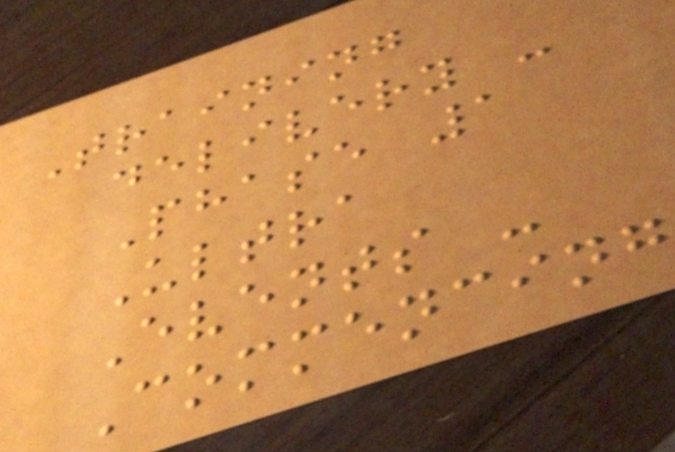Training
delivery -
Phase 1
Ultra
Events -
Commencing
